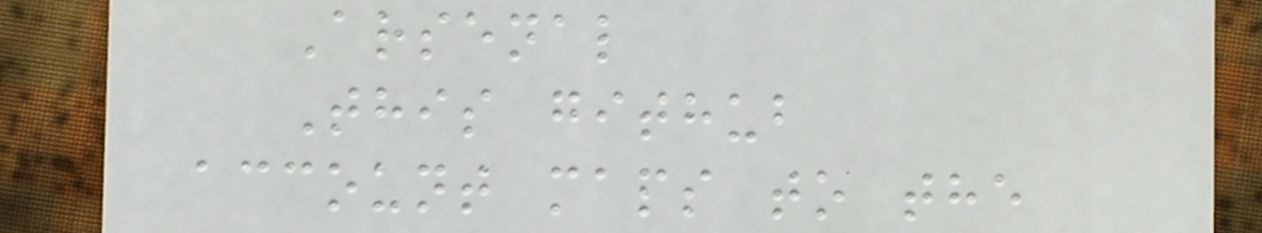Arsenal
This github
account maps to the
